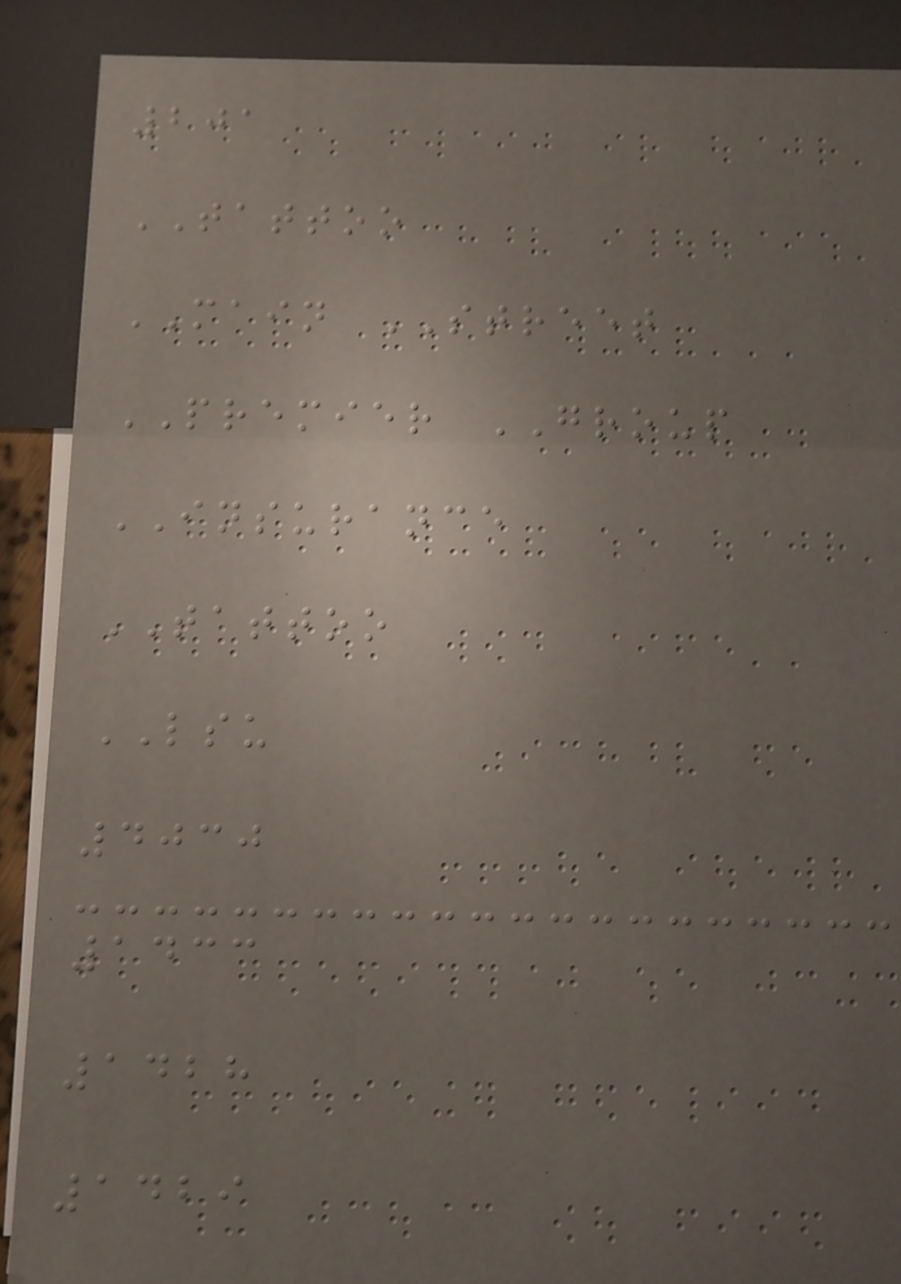201
TATTOO
MAIN STREET
PREMIER GROUP
INSURANCE
TATTOO
LSU
4030
1433
1428
1429
